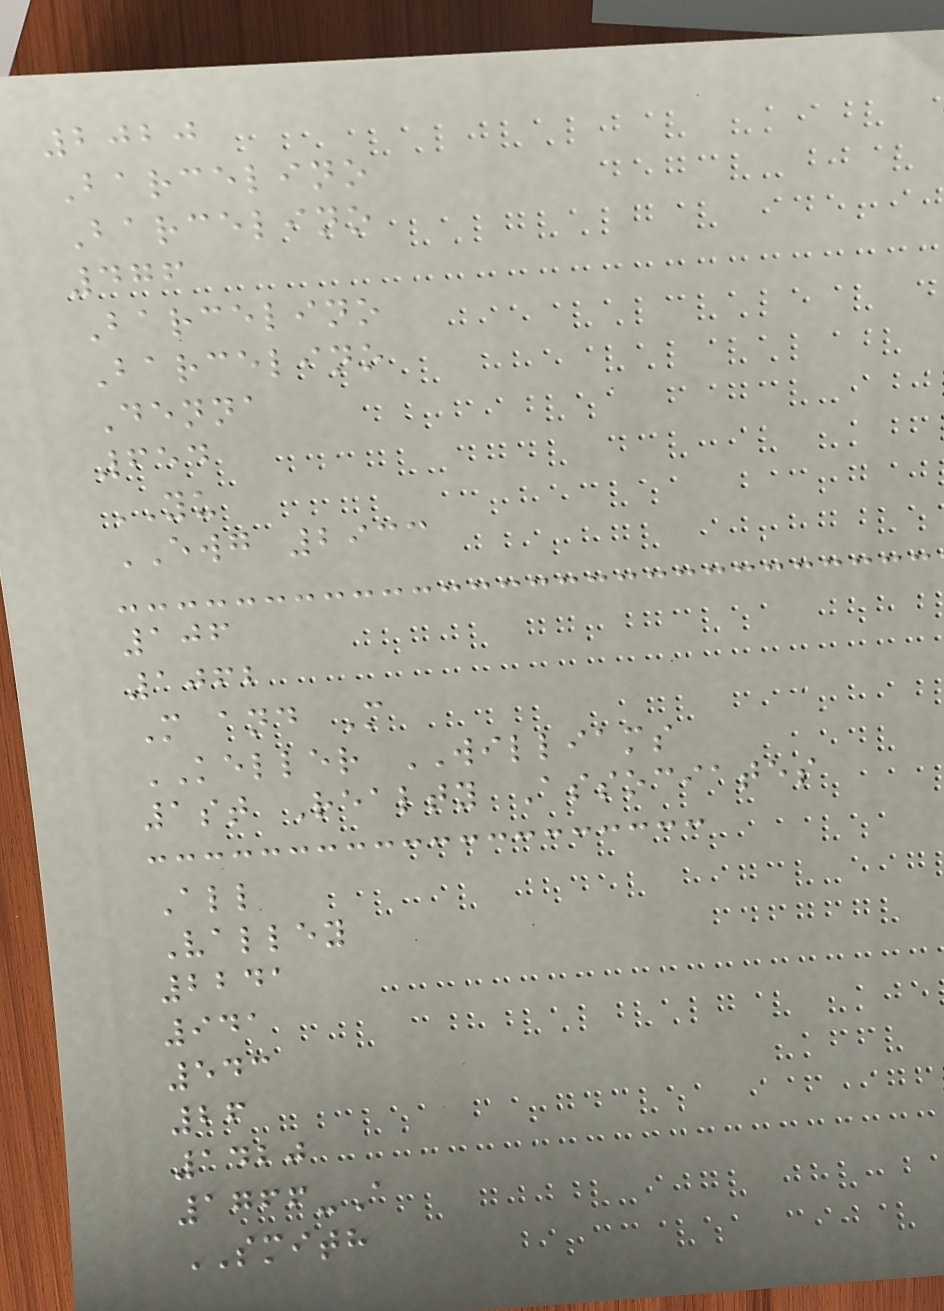2020
Barcelino
Barcelino
476
Barcelino
Barcelino
Denna
654
YU
EWG 2933
106
1062
M and M
KELLER WILLIAMS
1st Realty Associates
All
Valley
2241
941
543
26
1420
1766-A
SMITH
